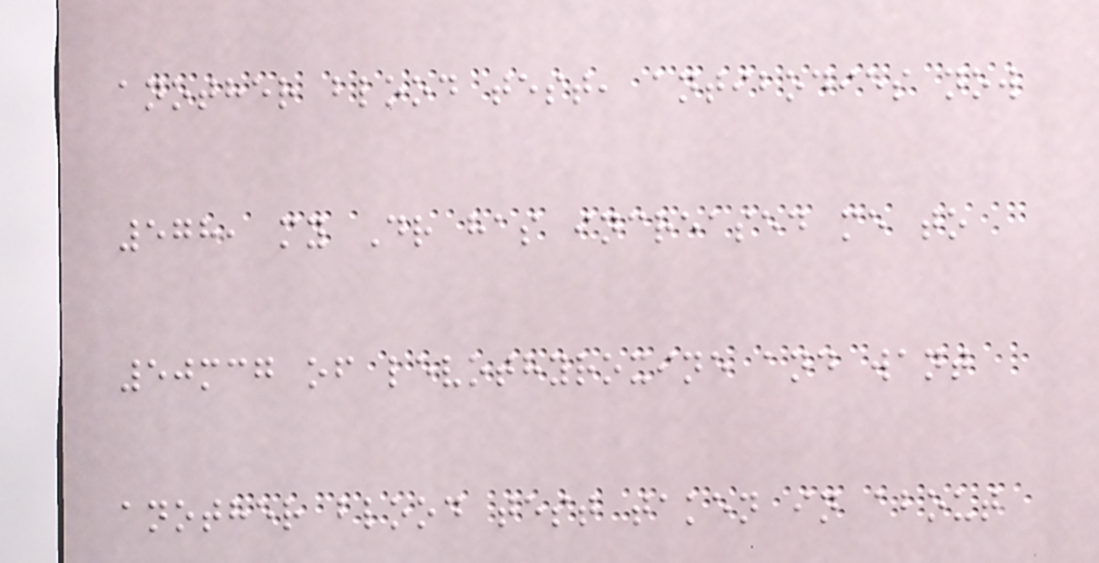another blood test, antibodies now
578, my Dr has increased me to
50mcg of levothyroxine and want
another blood test taken in about
